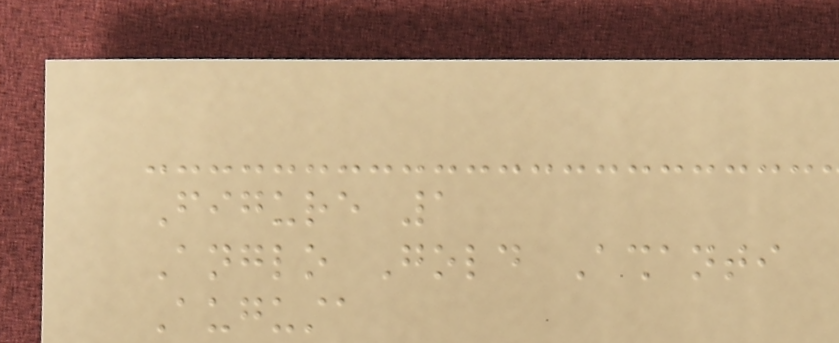Figure 1
Anglo Gold Ashanti
Augusta
